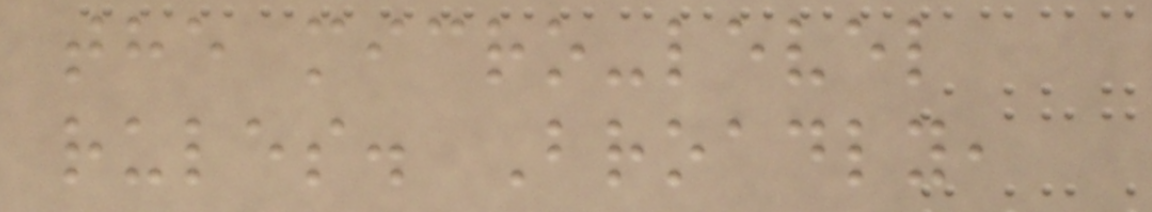the micro-level
rules. Broadly,
